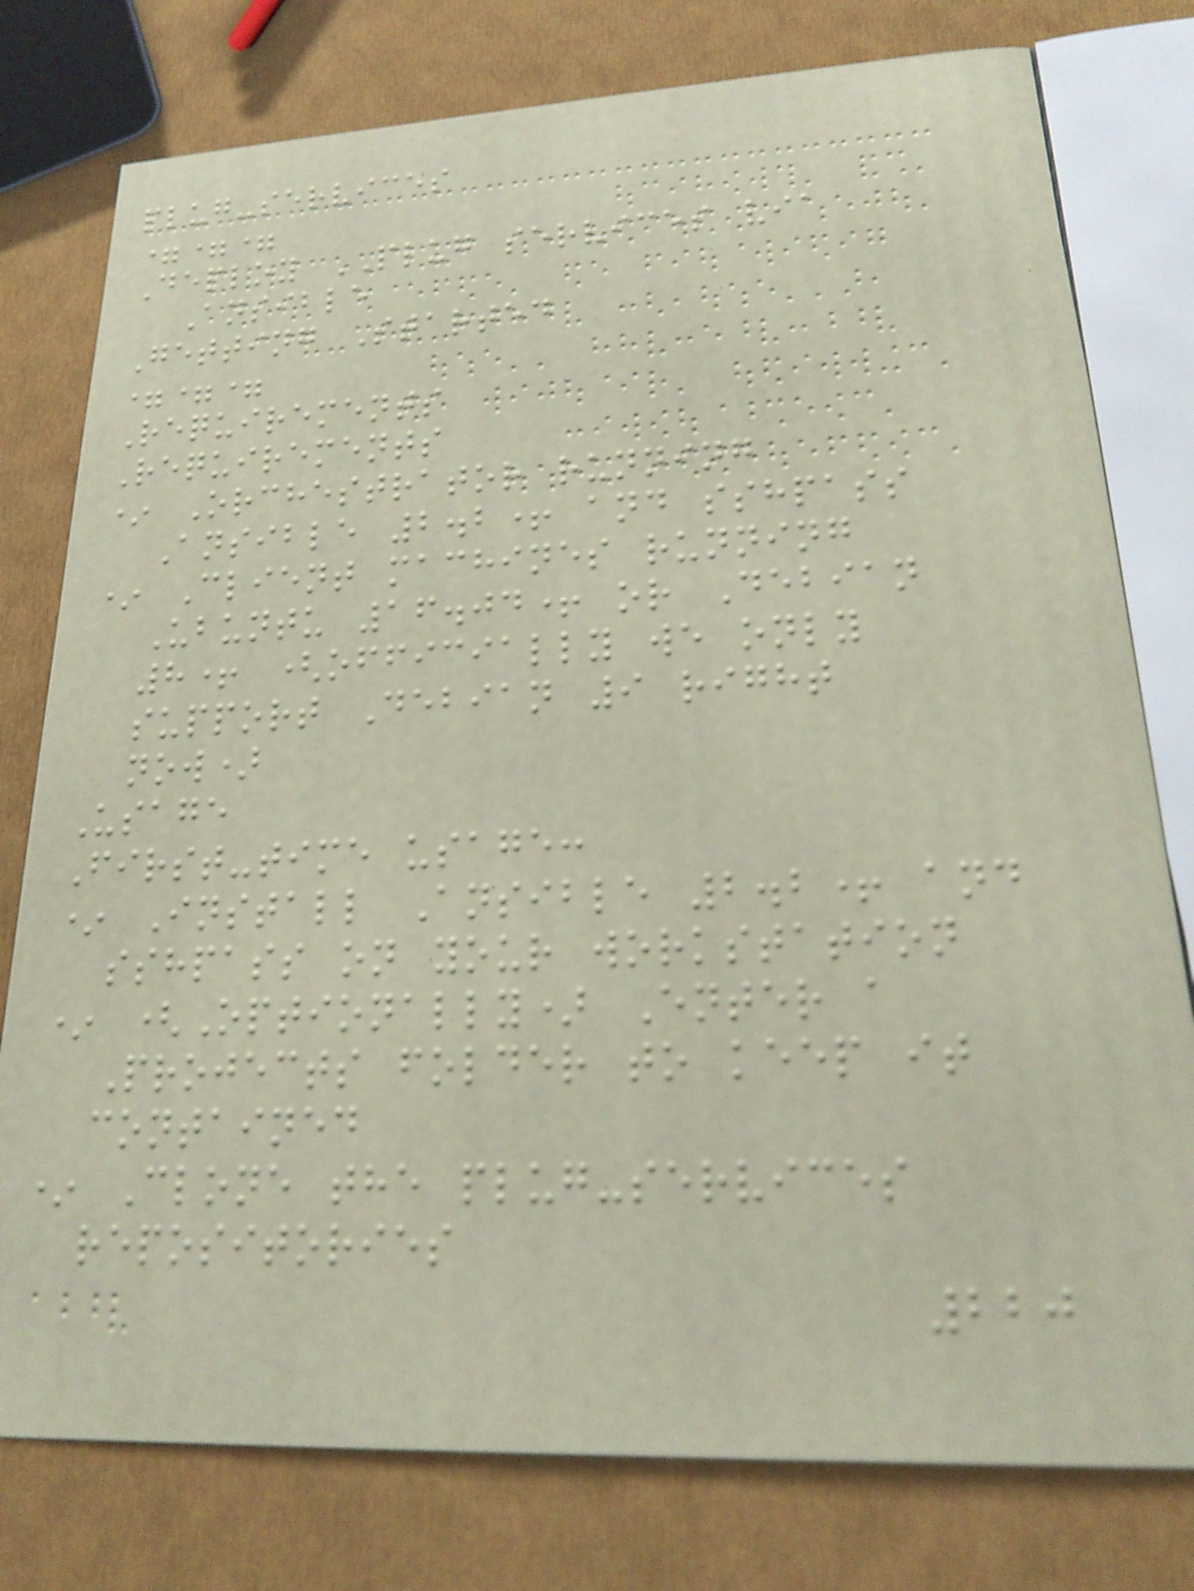plug-services
===
Deploy PLUG services via
Ansible
Getting Started
===
Requirements
Requirements
* Orchestrator running
Ansible 2.2+ and sshpass
* Client machines running
Ubuntu 16.04+ or Debian
8+ (officially we only
support Debian 9 right
now)
Usage
First-time usage:
* Install Ansible 2.2+ and
sshpass on your workstation
* (Optionally) Enter a
Projects folder to keep it
contained
* Clone the plug-services
repositories
220
